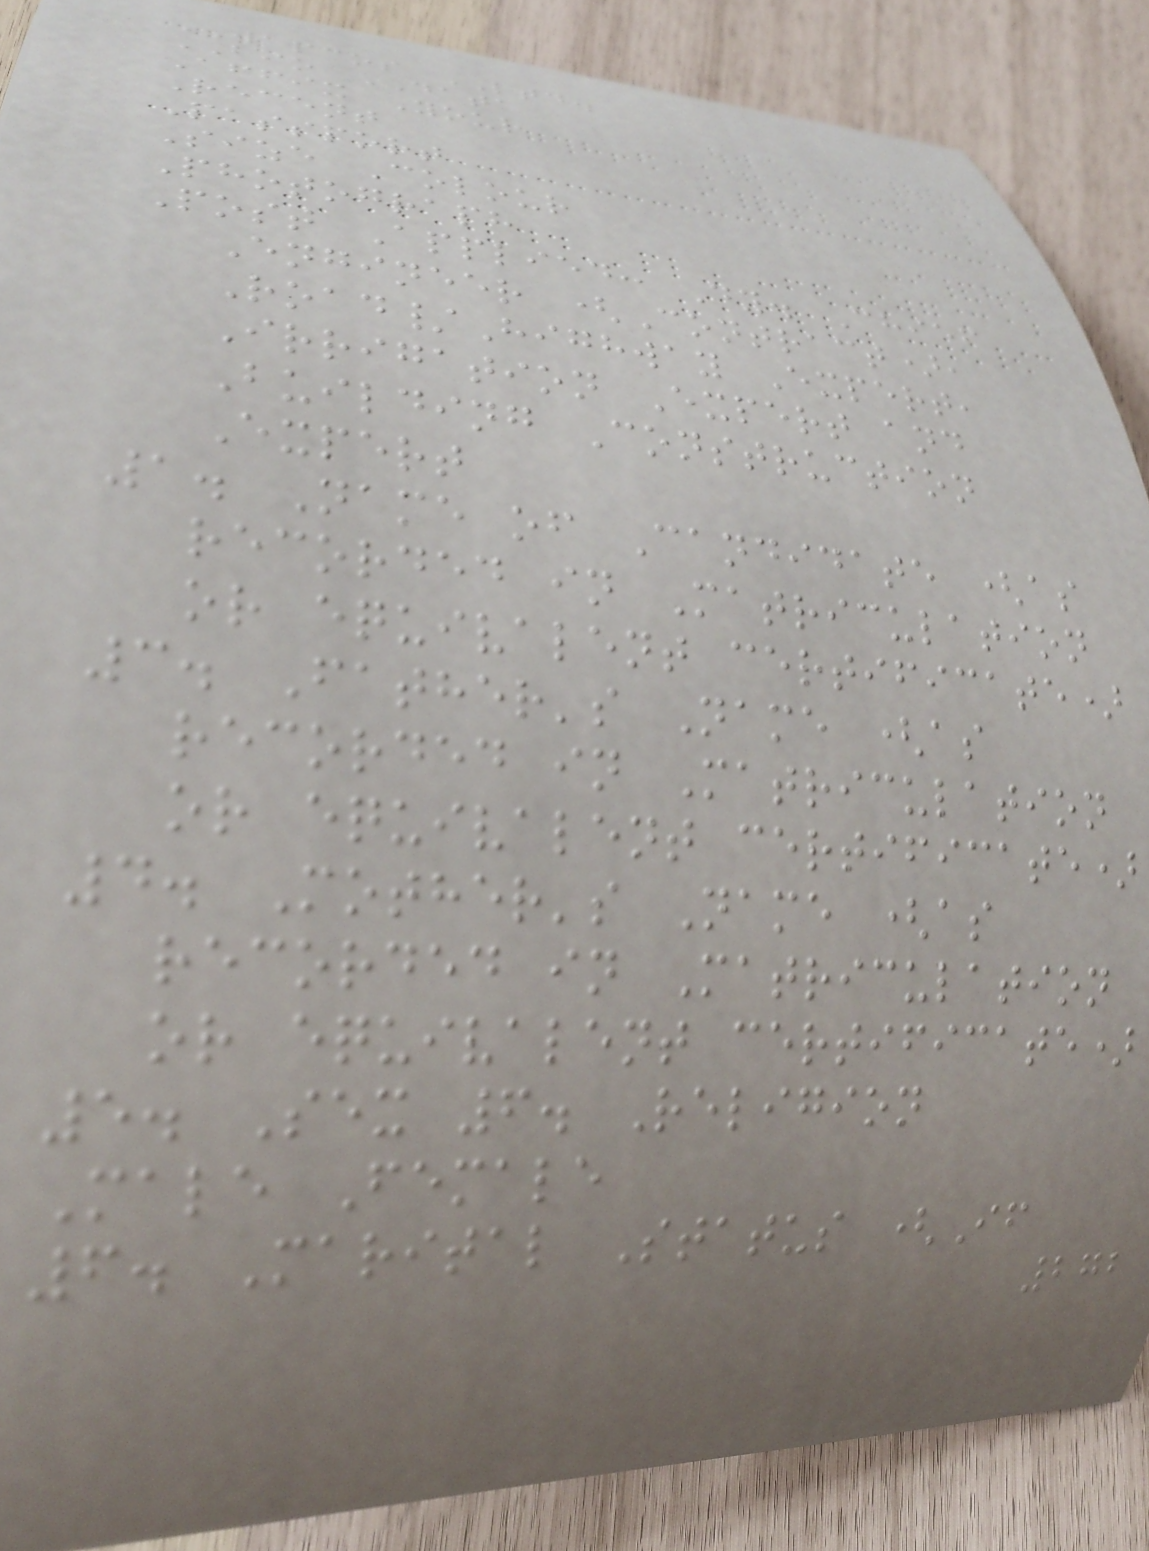WAPCOS LTD.
BIO DATA
Affix Your
Recent
Passport
Size Colour
Photograph
Post Applied: Dy. Chief
Engineer (Contract),
Road/Highway Expert,
Irrigation Expert and
Building Construction
Expert
1. Name of Candidate (as
recorded in Matriculation
or equivalent certificate)
3. Father's Name (as
recorded in Matriculation
or equivalent certificate)
4. Mother's Name (as
recorded in Matriculation
or equivalent certificate)
5. Sex 6. Religion
Male Female
6. Marital Status (If
272
